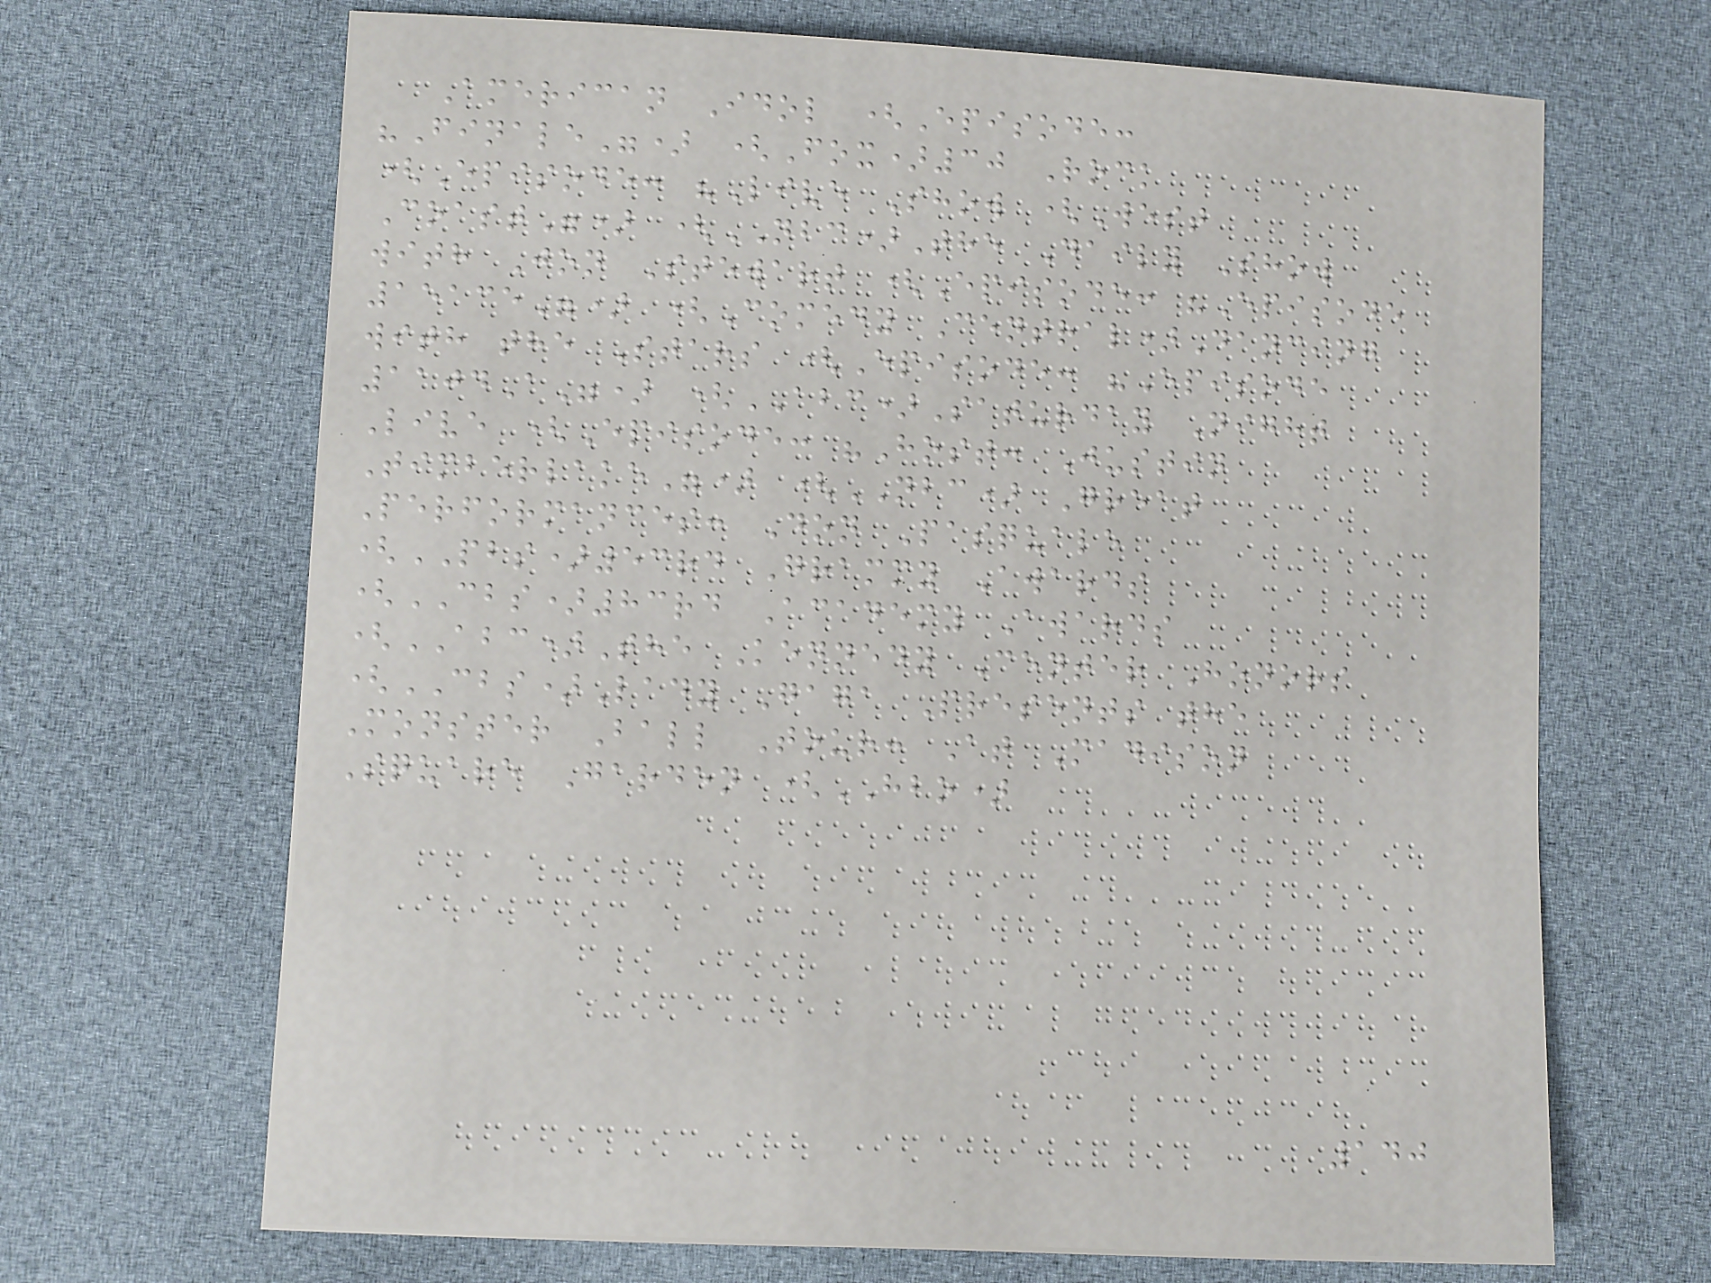American Idol (Episode:
"Finale") (Fox)30 Rock
(Episode: "Live Show (West
Coast") (NBC)The Daily Show
with Jon Stewart (Episode: "Episode
15135") (Comedy Central)Dancing
with the Stars (Episode: "Episode
1104A") (ABC)Saturday Night
Live (Episode: "Host: Justin
Timberlake") (NBC) Great
Performances: Don Pasquale
(PBS)53rd Grammy Awards
(CBS)83rd Academy Awards
(ABC)The Kennedy Center Honors
(CBS)Lady Gaga Presents the
Monster Ball Tour: At Madison
Square Garden (HBO)
140
